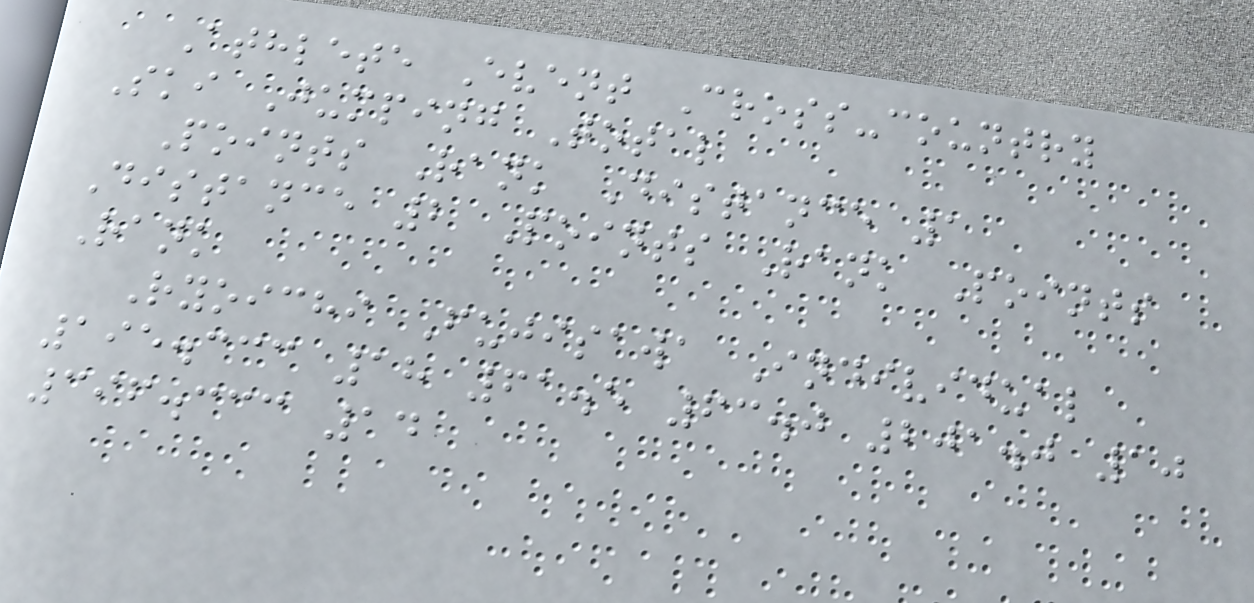Athlete Event Cross-country
Ski Jumping Total
Points Rank Distance 1
Distance 2 Points Rank Points
Rank
Ryoichi Fujisawa Individual
195.333 18 61.5 63.0 201.0 10
396.333 14
